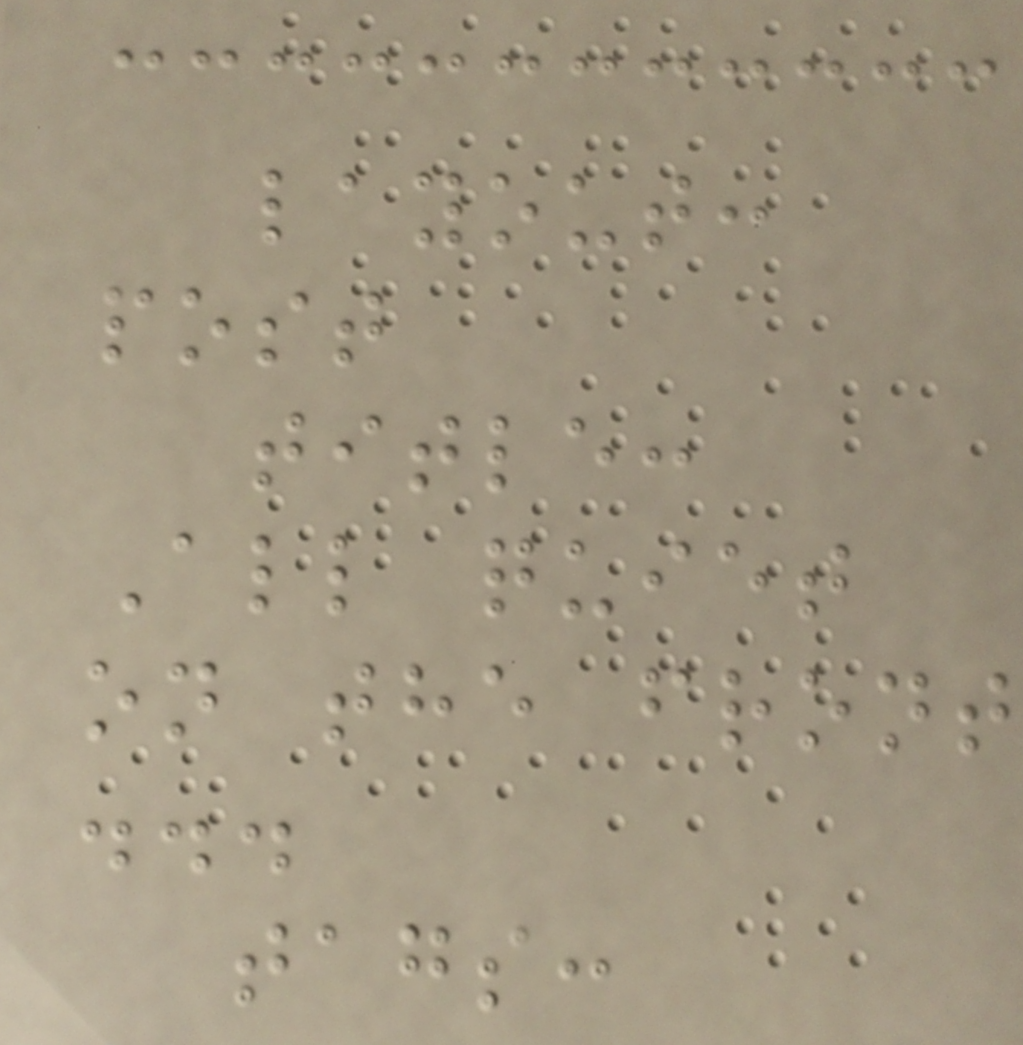layout:
post
title:
All quiet
on the front
...
tags:
